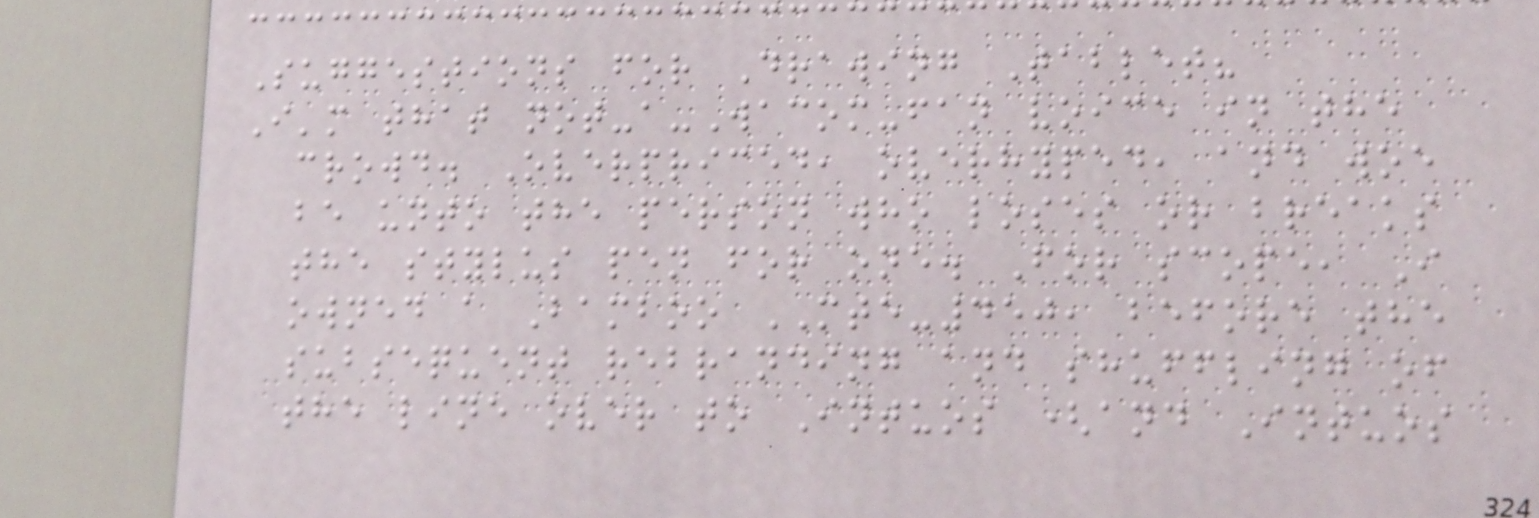Suggestions for Drawing Tablet?
I'm that not-a-Wacom-fan voice in the
crowd. Overpriced, overhyped, and woe
be unto the person who loses or breaks
the stylus pen for one. For scope, I
owned a Bamboo MTE-450, before the
subsequent rebranding and shuffling of
the line over to Intuos (and Intuos
